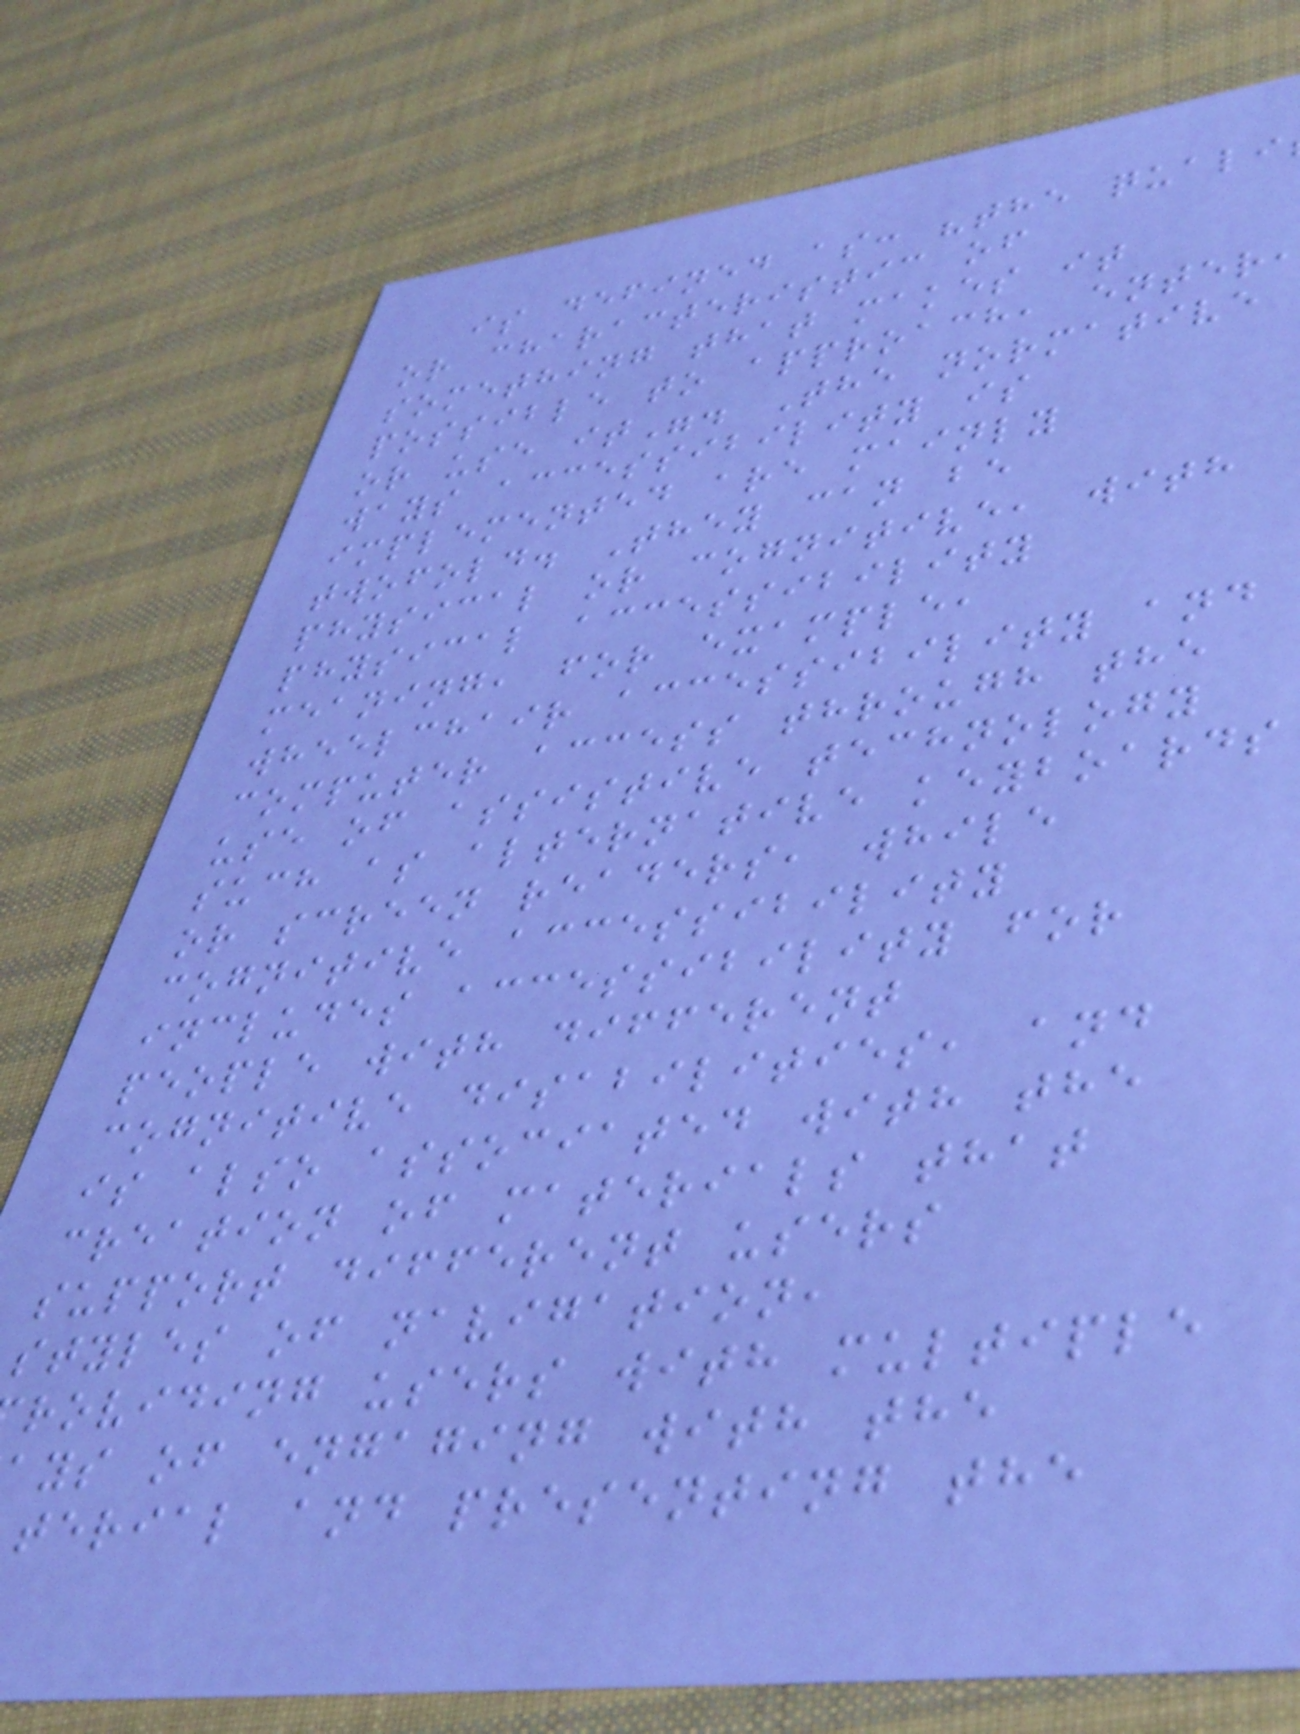is defined as: "the quali
or characteristic of
something that makes it
possible to approach, enter
or use it". The normative
ways accessibility is
implemented are mainly
twofold. They can be
physical or cognitive, with
physical accessibility
meaning, for example,
wheelchair accessibility and
computer access through the
use of assistive technology
such as alternative keyboards
or screen readers, while
cognitive accessibility
includes accessibility for
people with different
cognitive disabilities, and
is also associated with the
creation of materials that
support different users
styles of navigation,
roviding users with multiple
ays of engaging with the
terial and presenting the
